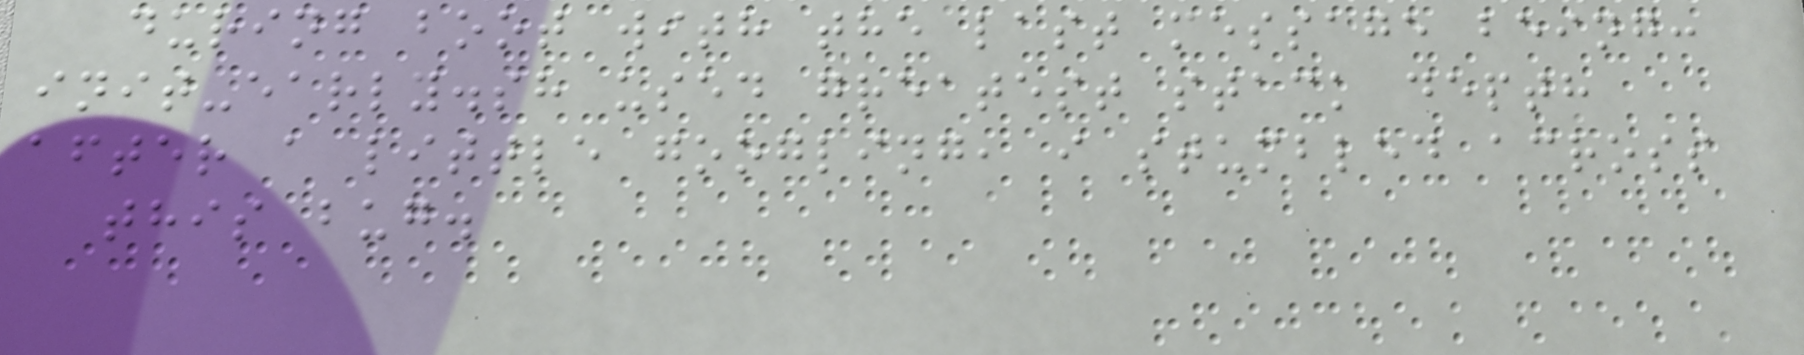during boot with the last message being:
init-early.sh used greatest stack depth
after a little googling, i stumbled across
this bug.
